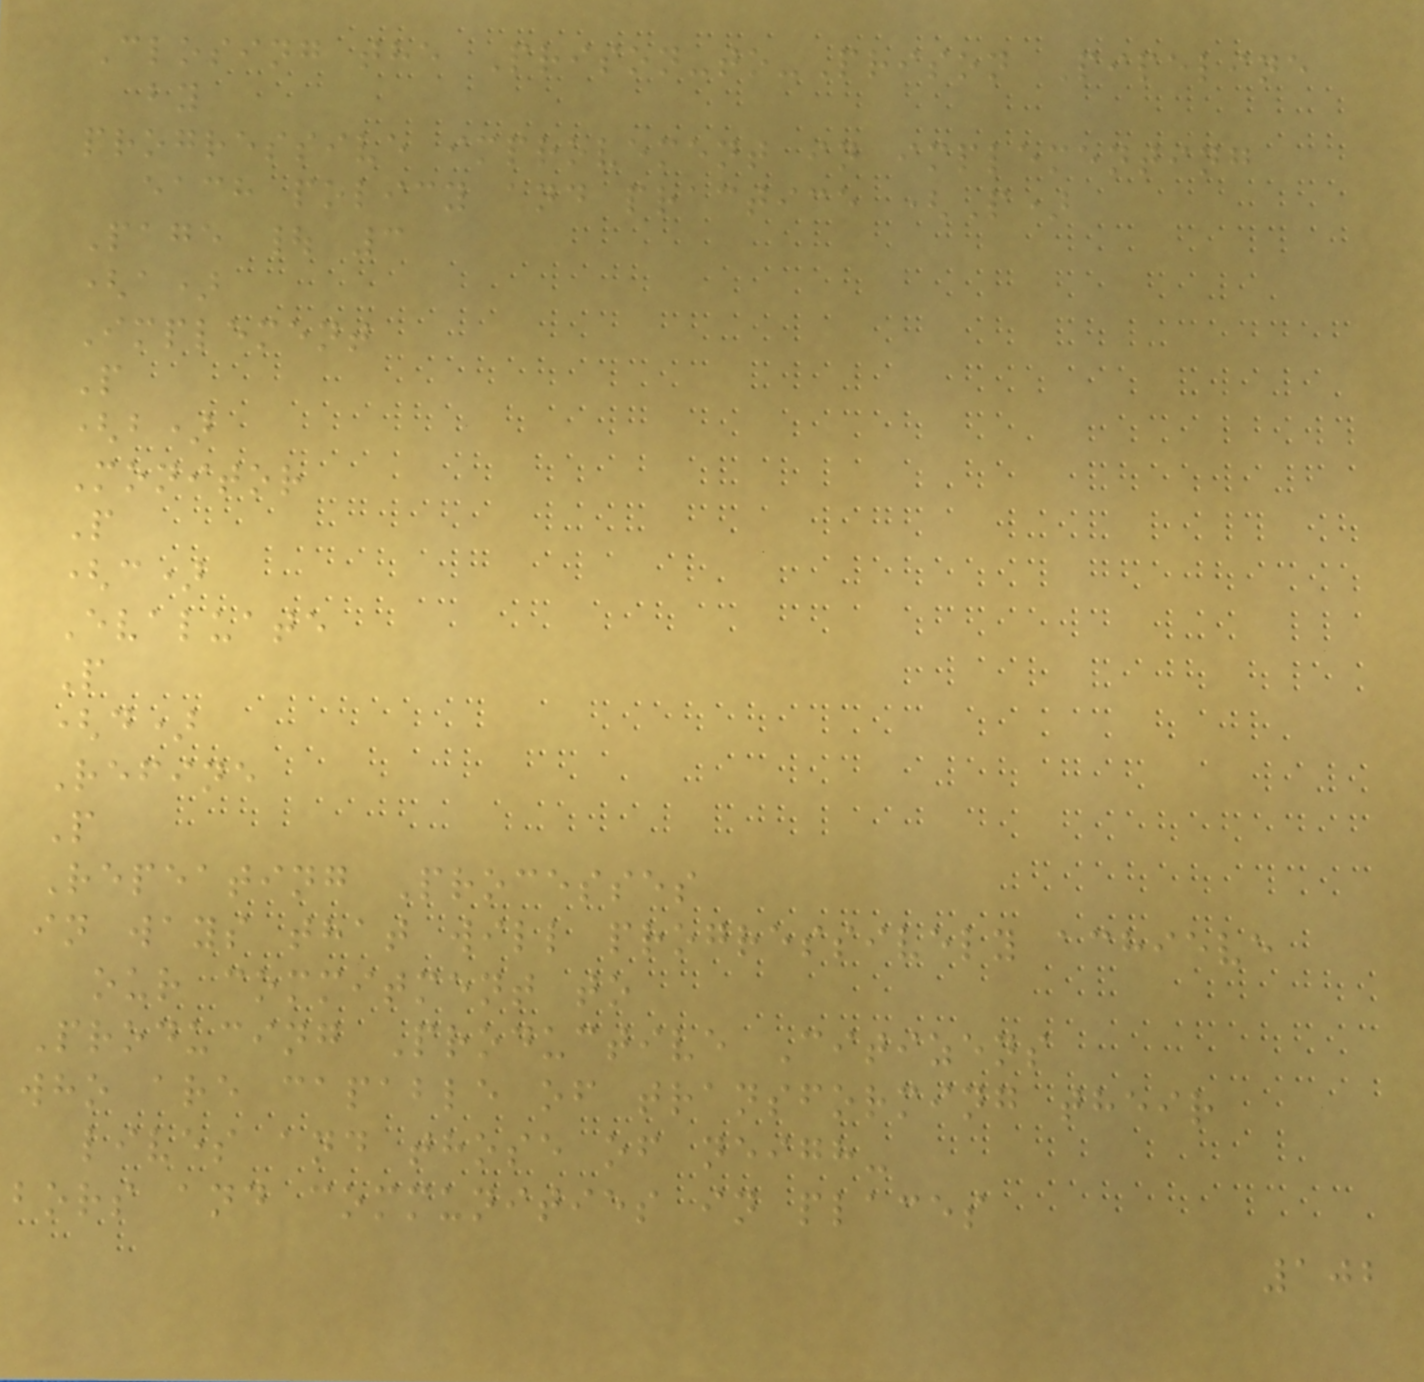Closing the Prison-to-Prison Pipeline
by
progressive improvement in implementing
each policy and practice (P)
Page | 3
(a)
Implement
P
(b)
Monitor
P
(c)
Evaluate
P
(d)
Refine
P
Repeating Processes
in ways that will progressively achieve
our commitment to
Producing Productive Citizens
who are capable of transforming their
lives and those of neigh-
bors and communities in places
102
